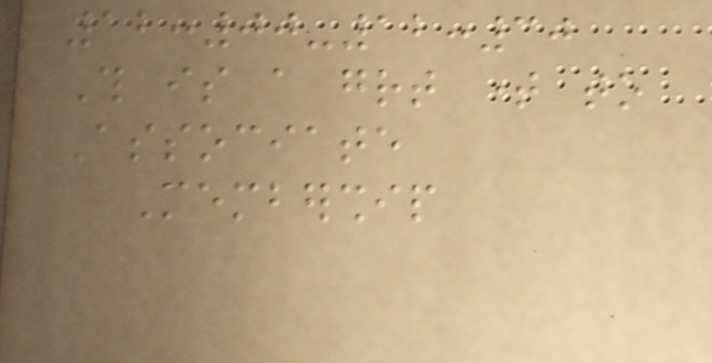12:00-12:30
This is a great time to
Associate
Membership
